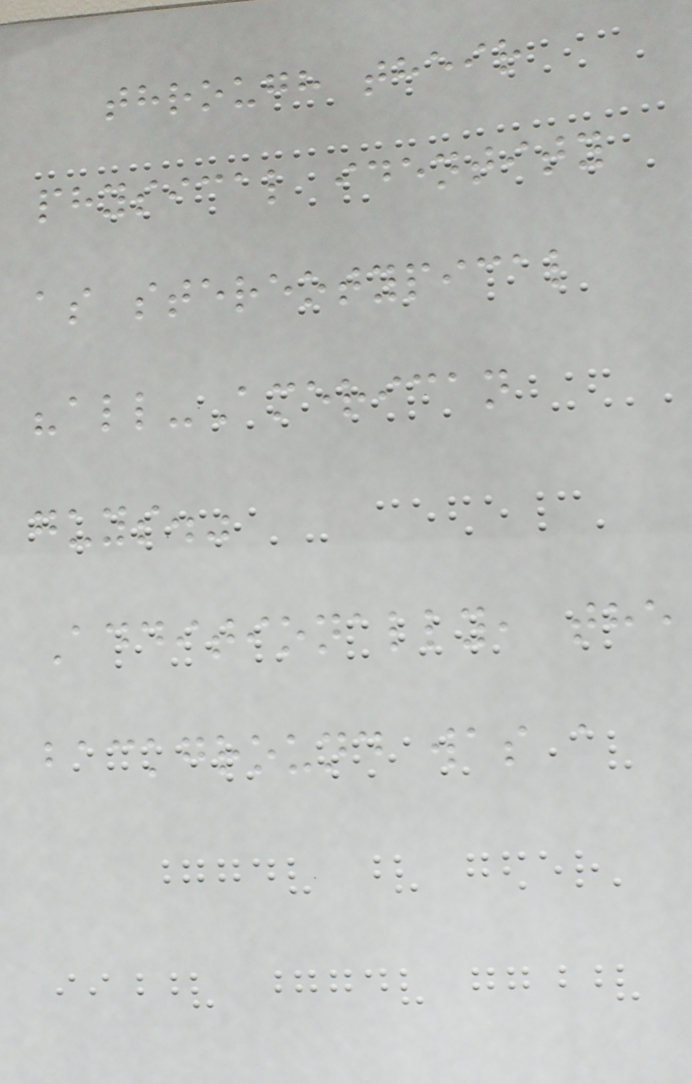through their
physical identity
as stereotypical
"all-American
guys."
Additionally, the
background was a
